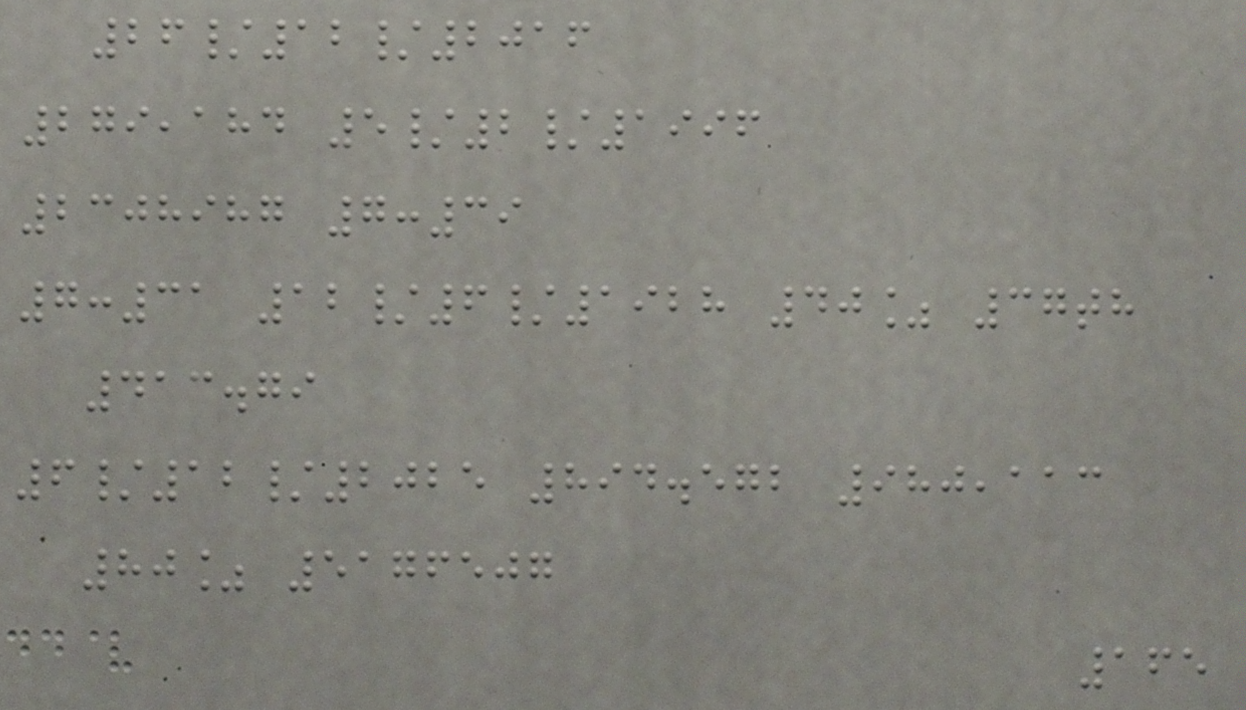26/12/2016
279,184 5/2/1996
2308987 7:39
7:31 12/6/1928 40% 37th
413.79
6/12/2025 894.572 980,113
80% 5176507
165
